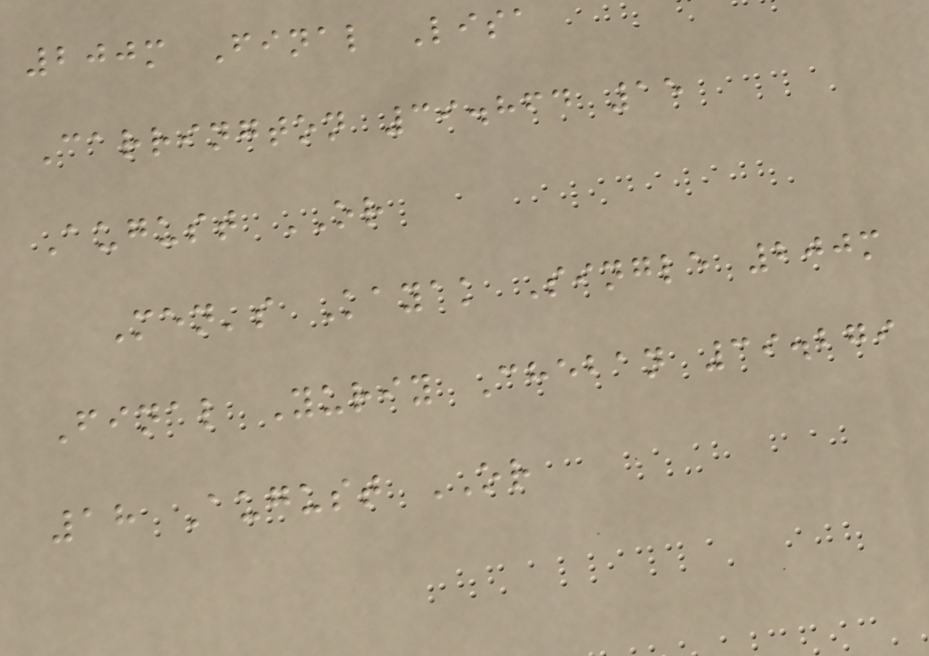200m Final Lisa
Carrington 39.864 15
August OR
Men's Kayak Single 200m
Final Yuriy Cheban 39.279
18 August OR
